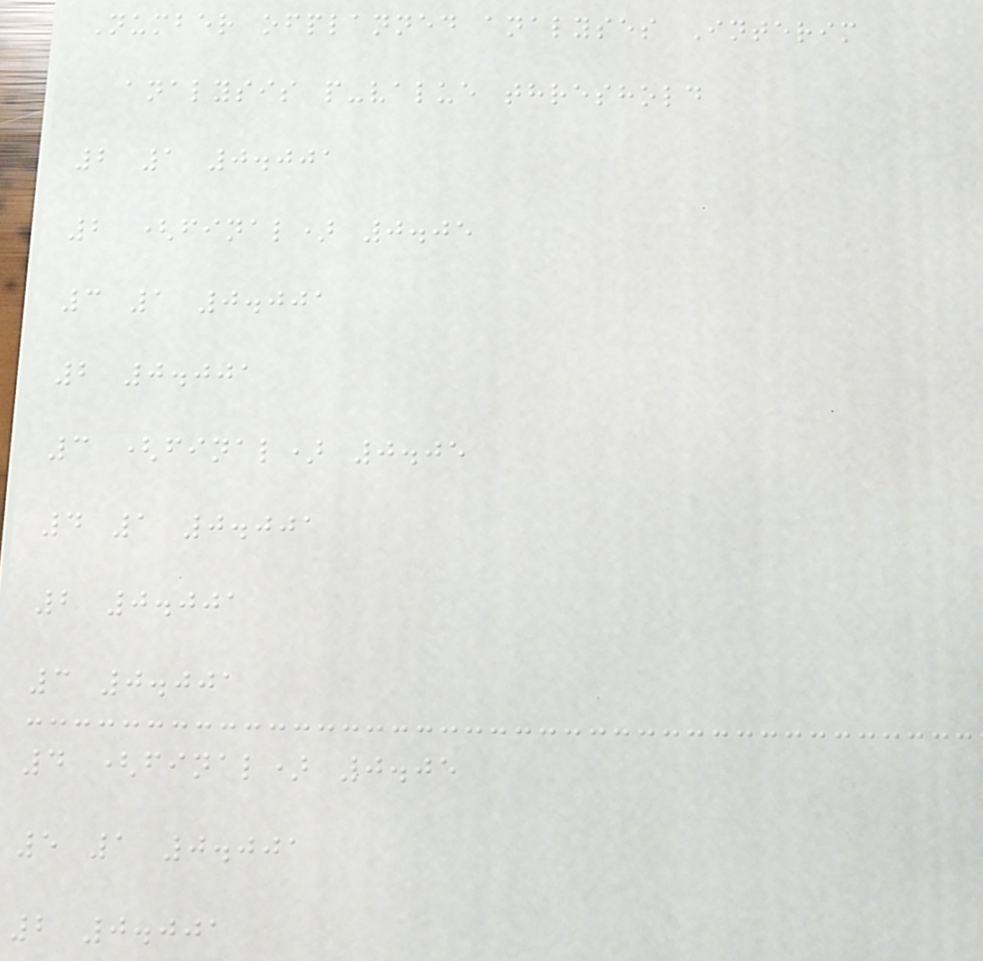Number ofplanned analyses Interim
analysis p-value threshold
2 1 0.001
2 (final) 0.05
3 1 0.001
2 0.001
3 (final) 0.05
4 1 0.001
2 0.001
3 0.001
4 (final) 0.05
5 1 0.001
2 0.001
